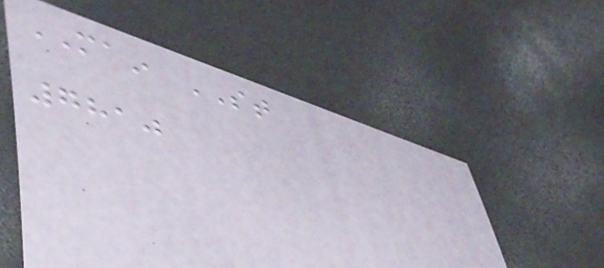MAIN ST
7810
